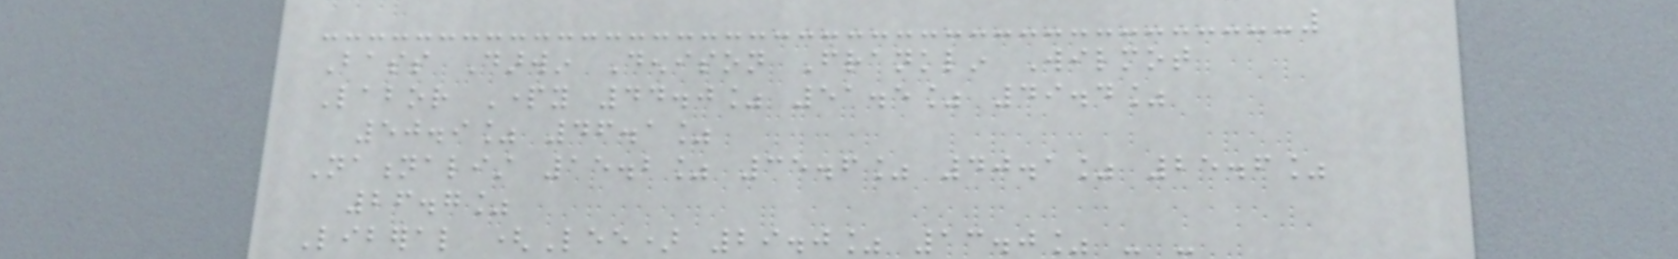Bass Darwin Denison Franklin Wilmot
Labor Party 44.0% 51.5% 49.4%
50.9% 46.1%
Nationalist 15.2% 35.6% 40.1% 25.6%
26.7%
Liberal (Lee) 29.0% 13.0% - -
